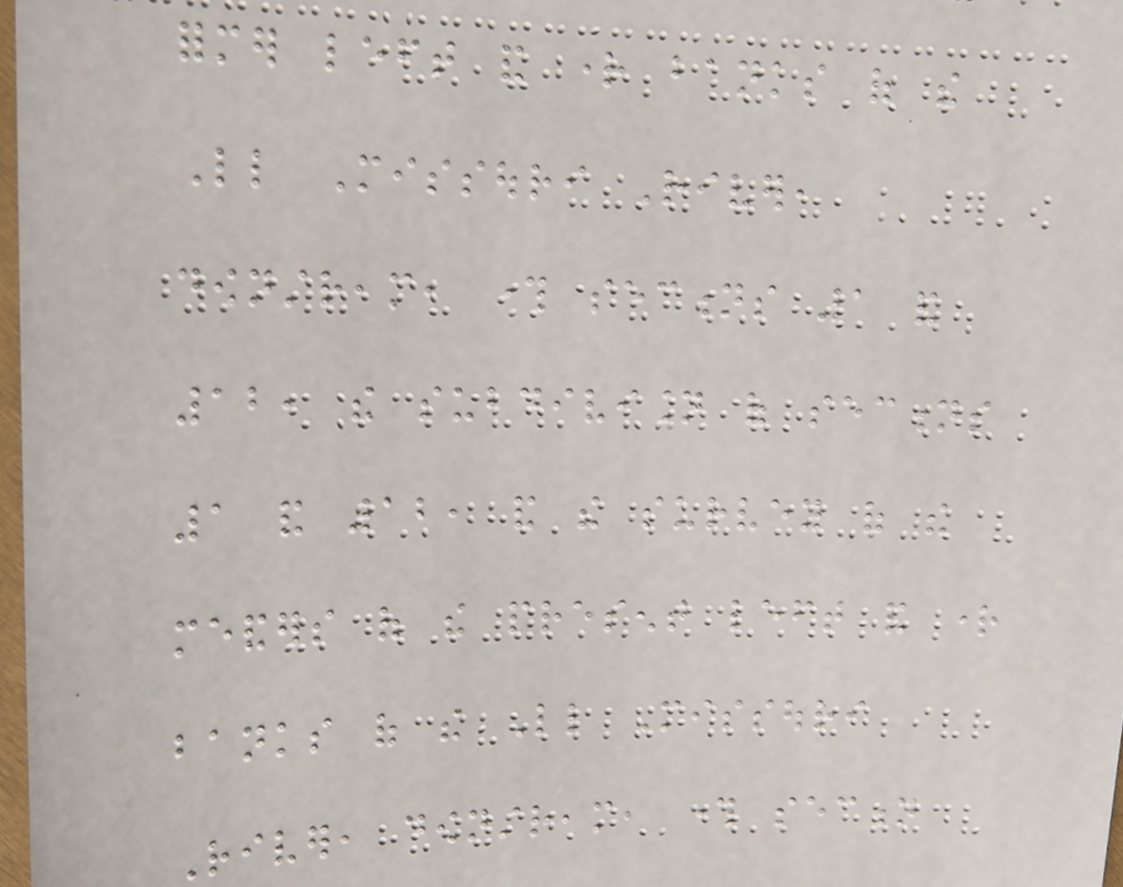former left and right banks of the
Little Missouri River,
downstream, through sections 1 and
12, the subdivision of sections
1 and 12, and the survey of the
meanders of the present left and right
banks of the Little Missouri
River, downstream, through section
